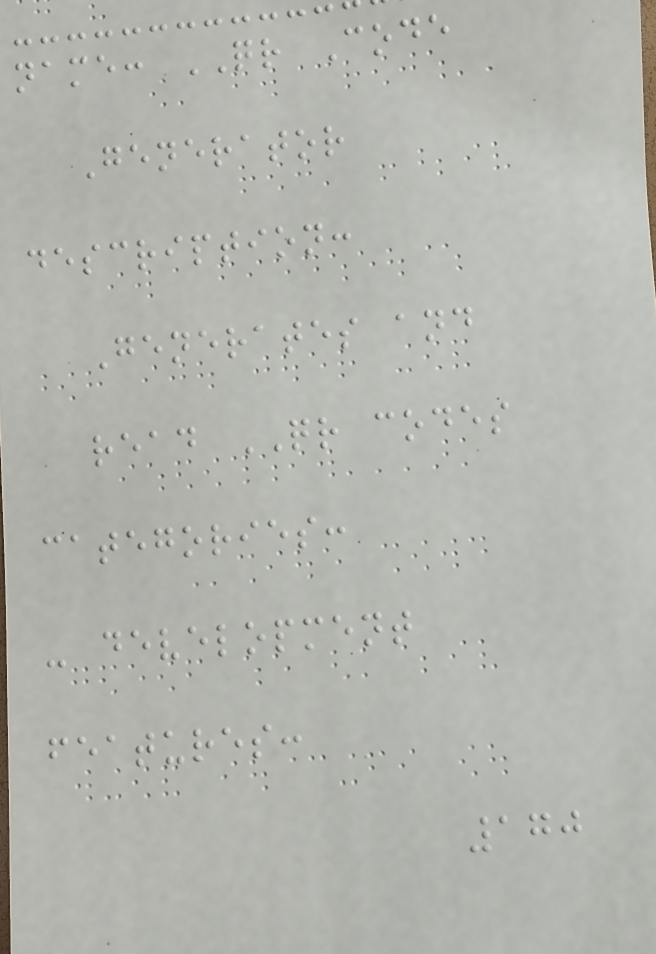name: QR Code
Generator
description:
Generates and
read QR codes
categories:
- development
features:
170
